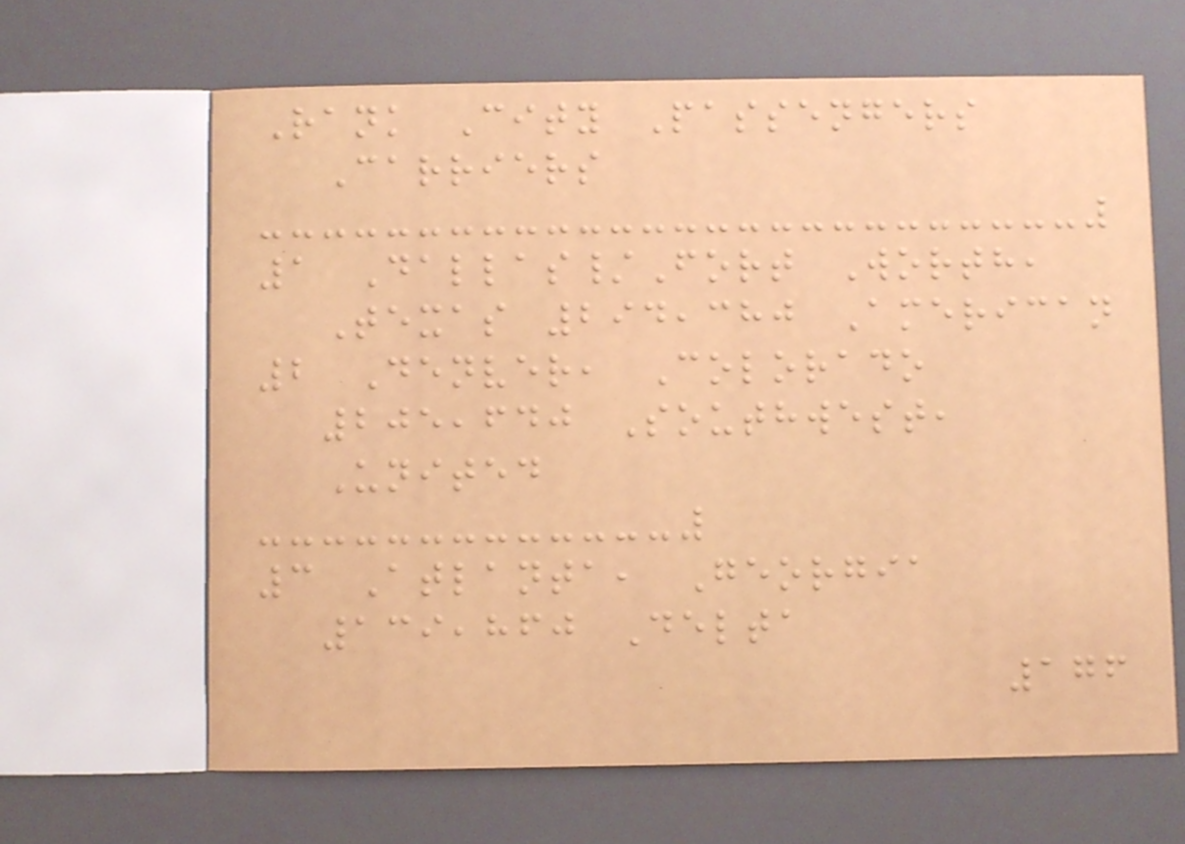Rank City Passengers
Carriers
1 Dallas/Fort Worth,
Texas 294,380 American
2 Denver, Colorado
205,640 Southwest,
United
3 Atlanta, Georgia
139,860 Delta
176
